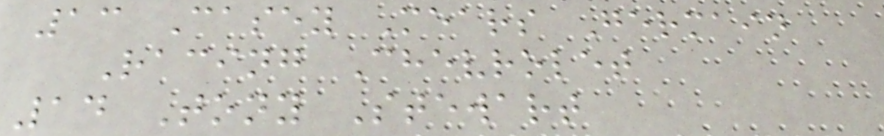13 Casey Mears Germain
Racing Chevrolet
14 Tony Stewart
